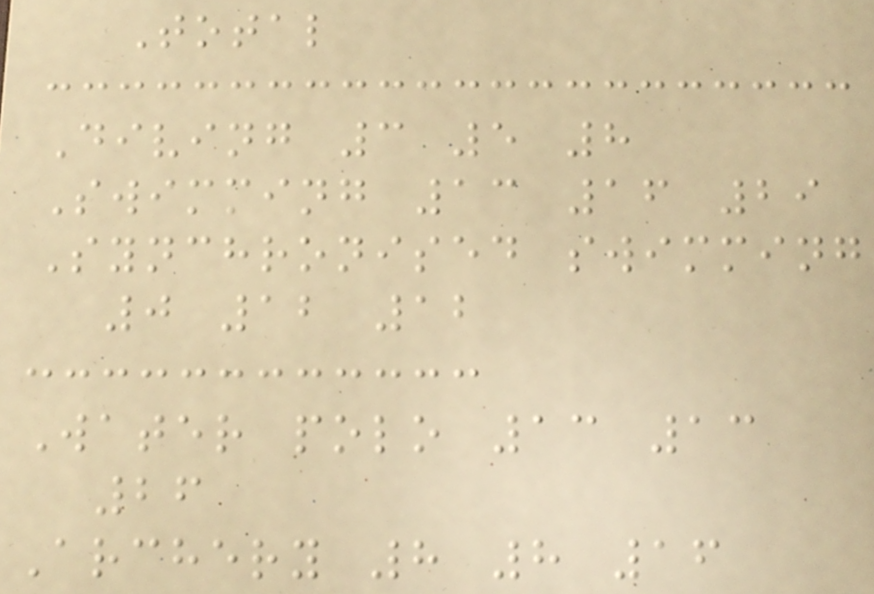Total
Diving 3 5 8
Swimming 13 16 29
Synchronised swimming
0 12 12
Water polo 13 13
26
Archery 8 8 16
